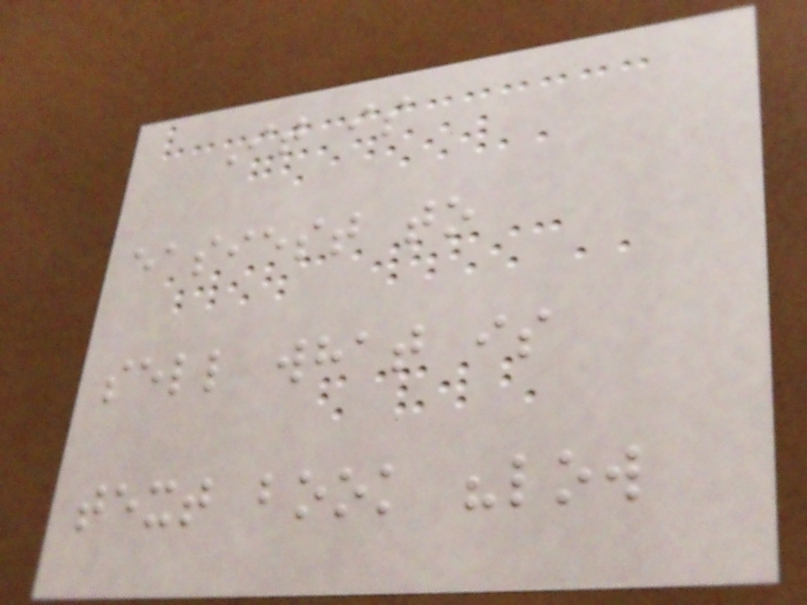It is
easiest to
sell what is
text book "low
